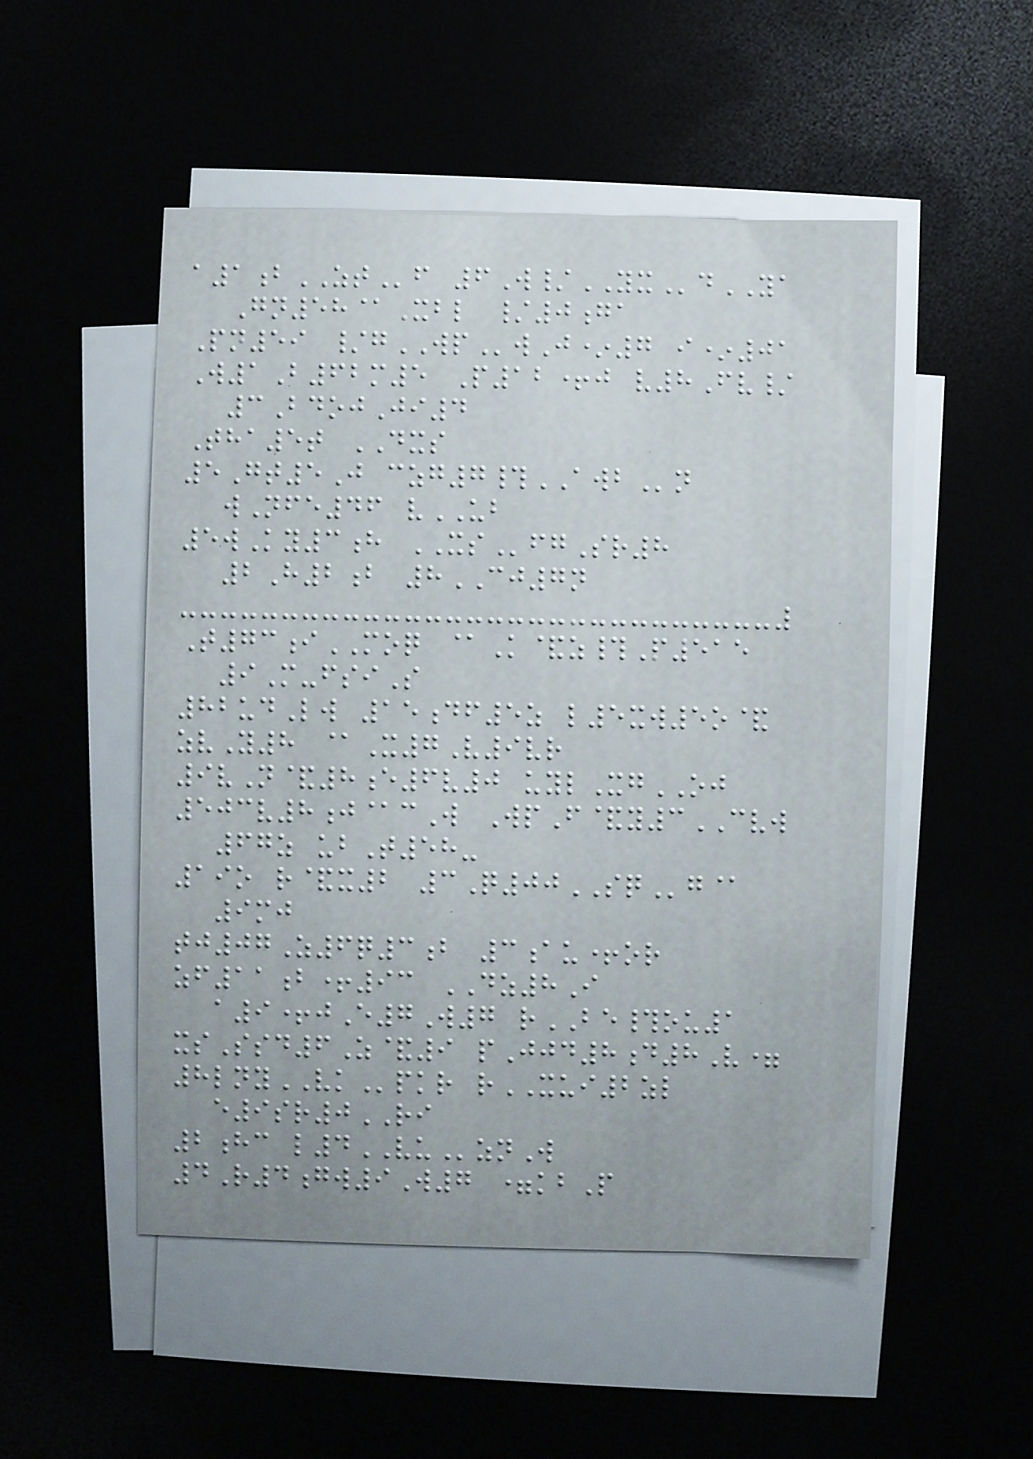a1bZTf 6W/YXdYA
Gn58@Xbl /0ga
Pn59 /gWPwJ*7 i*01
W1B62m5 P12+j v8Fv/
3BdojJi4
Tha5t DXS
5Gt5J czg7#AWBn
wNfe46 vUB
5wKy3h XSfgSr8
2H2b 8CJ7n
T73iMOQ @K&z#P515
9M-fsiS
82udLw 15df5z l5xw5o&
zvY8 @X7V9vr
9vN&8e6v0 uylXgOJ
503v8j@cW WpF&y3CVW
67z ubT58-
19o r&x2 3Q00SQg@
9mj
tj07Z6q3b 3au+or
zf11b+93 DZ8I
a9+jE7W7 rBE#ou1
xsSsd6Z&9 pJjd8d8V=
8lnyVKpkr rXUI2zl
e9sr0RI
2hc l4VUznW
4R4gw9W7 =kbP
